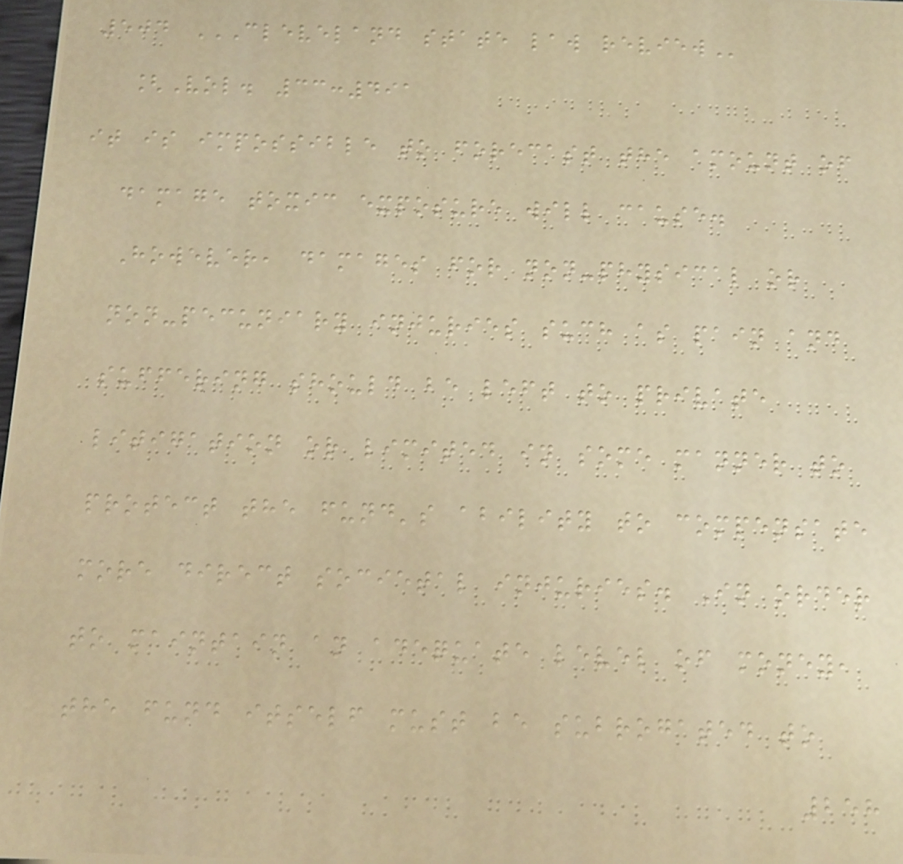504 CLEVELAND STATE LAW REVIEW
[Vol. 33:491
it is impossible to forecast the amount of
damage toxic exposure will cause.
However, damages for non-physical or
non-pecuniary injuries such as pain and
suffering should be left to private
litigation or limited in some manner to
protect the fund's ability to compensate
more direct societal injuries. In order
to maintain an adequate level of money,
the fund itself must be subrogated to
258
